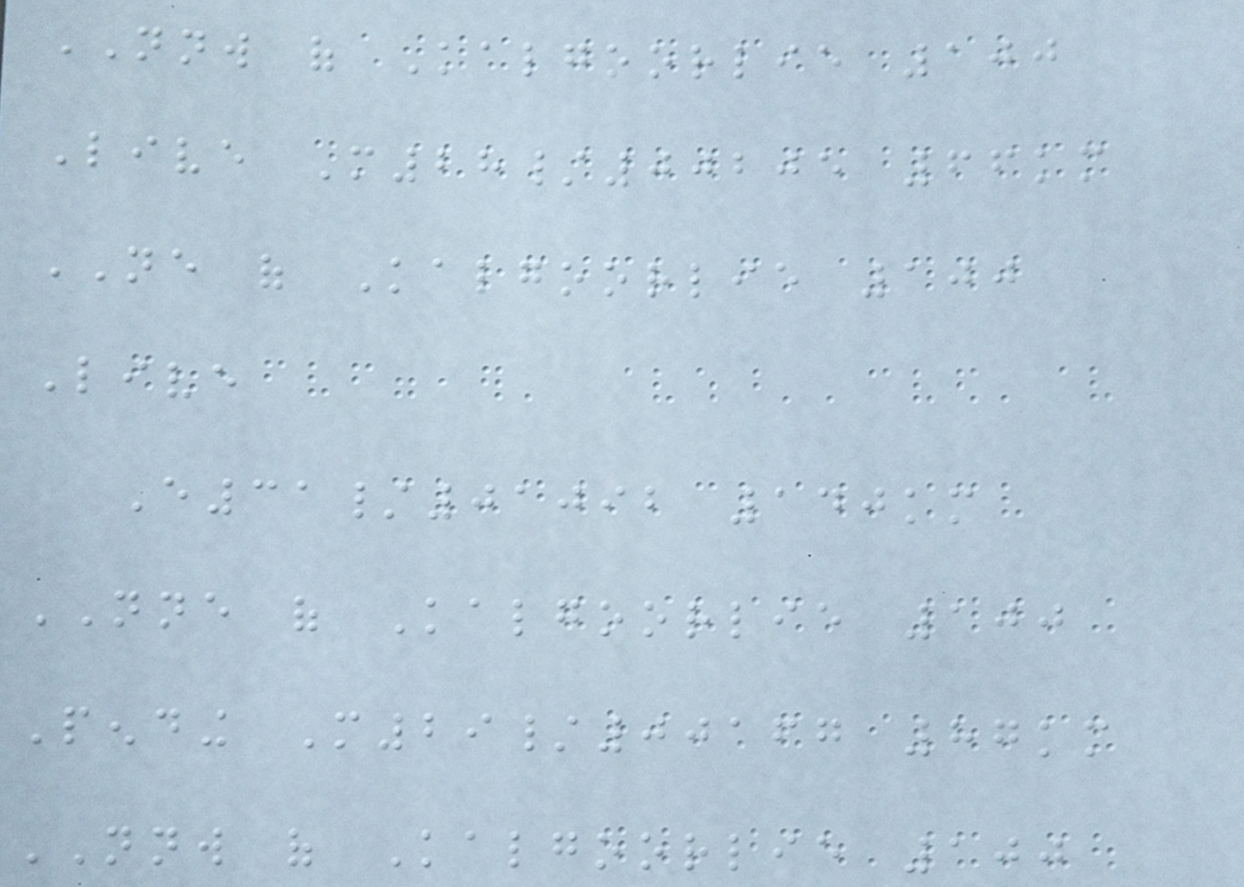NNW of Kalgoorlie 100
Live M28/00205 66km
NE of Kalgoorlie 100
Live
E31/01092 140km
NNE of Kalgoorlie 100
Pending M29/00167 87km
NNW of Kalgoorlie 100
